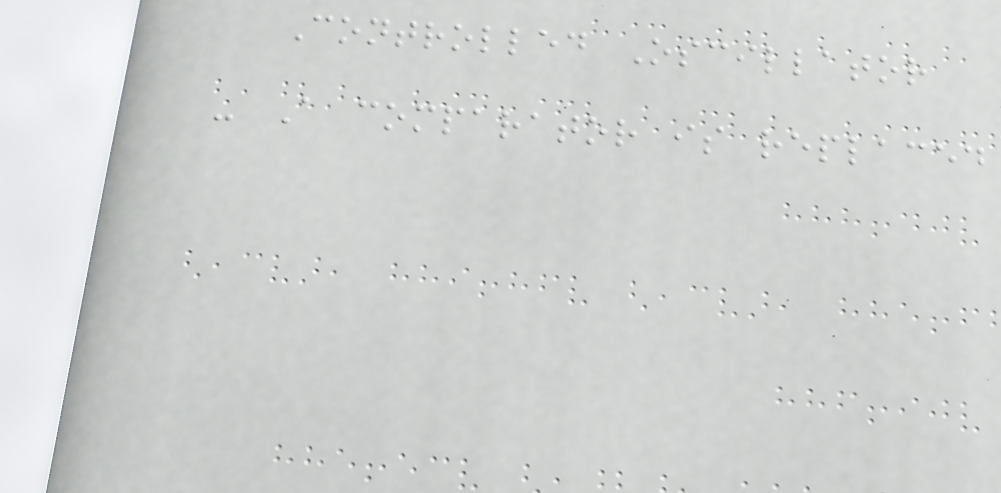Controlled Oscillator
- A comparator is replaced
